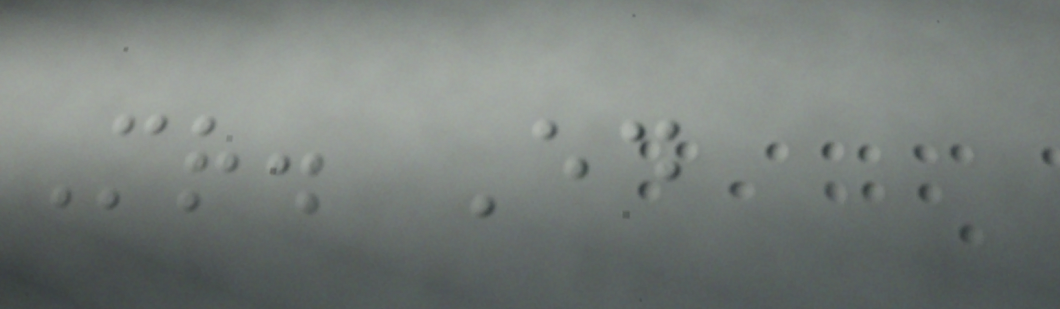Mr. Ed
